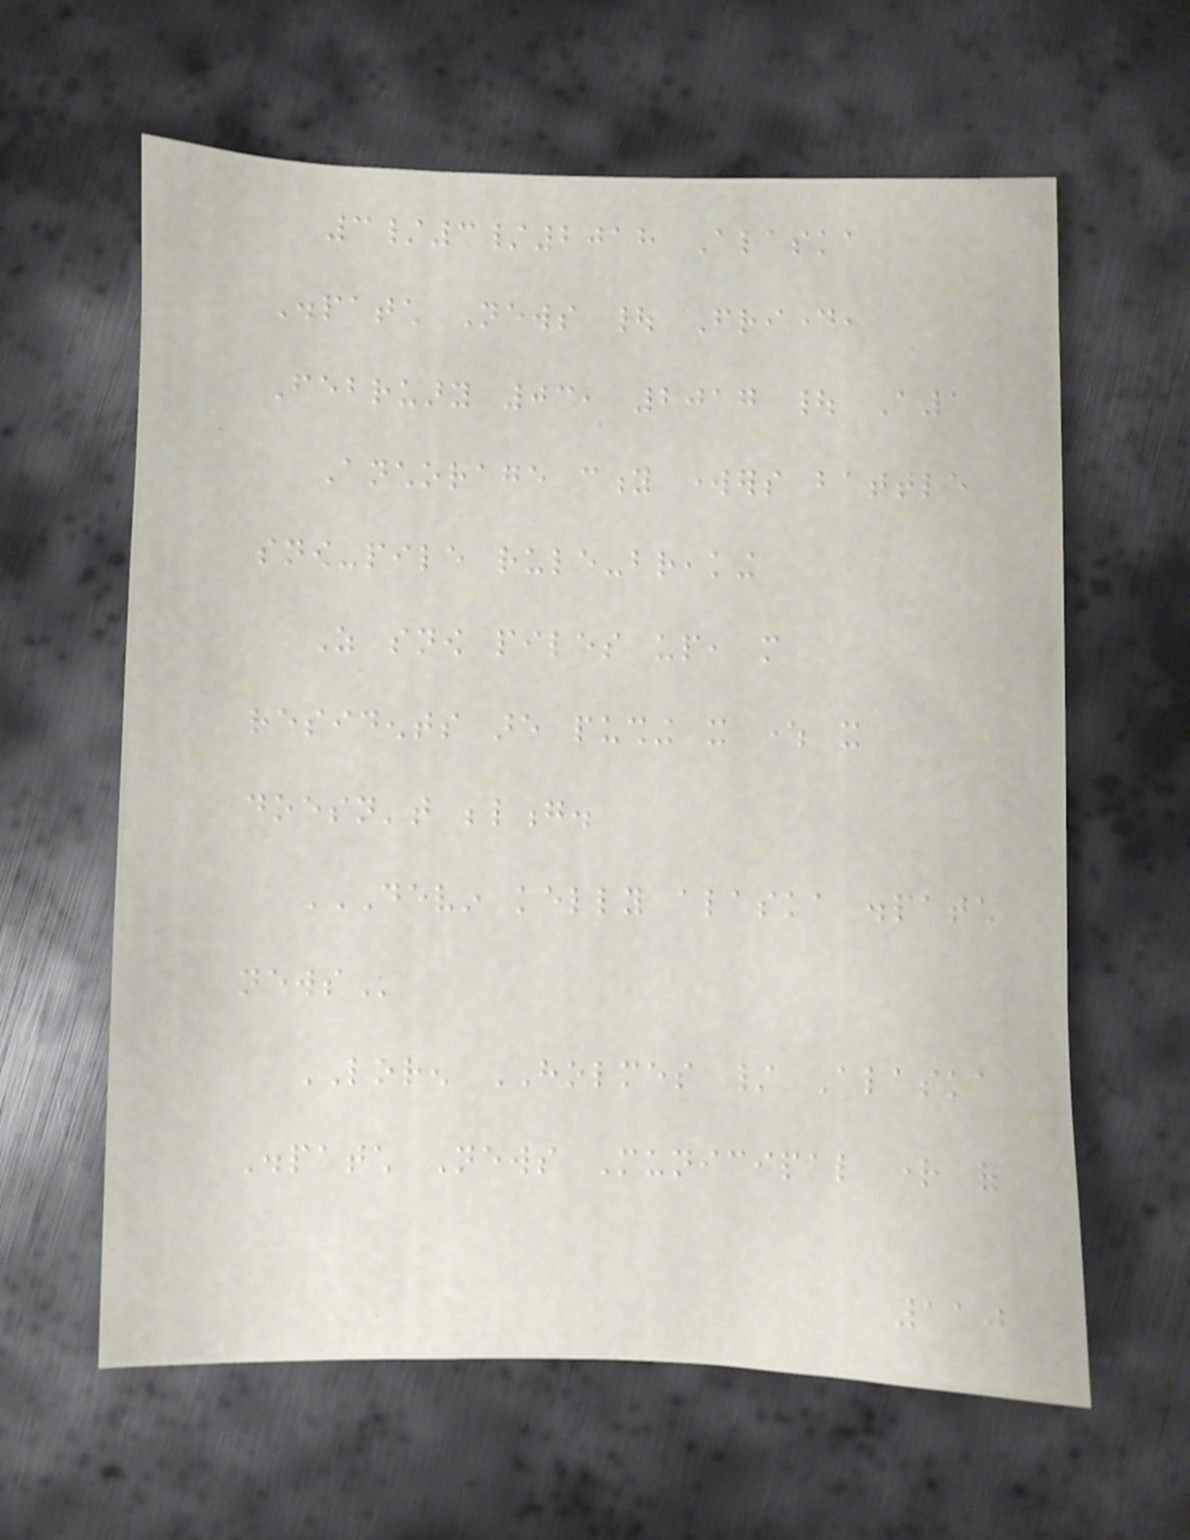3/3/2018 Alaska
Dispatch News | Friday,
February 03, 2017 | A1
Anchorage city workers battle
snow-pile rule-breaking
As snow piles up, more
residents are pushing it where it
doesn't belong.
DEVIN KELLY ALASKA DISPATCH
NEWS
LOREN HOLMES / Alaska
Dispatch News Municipal right of
110
